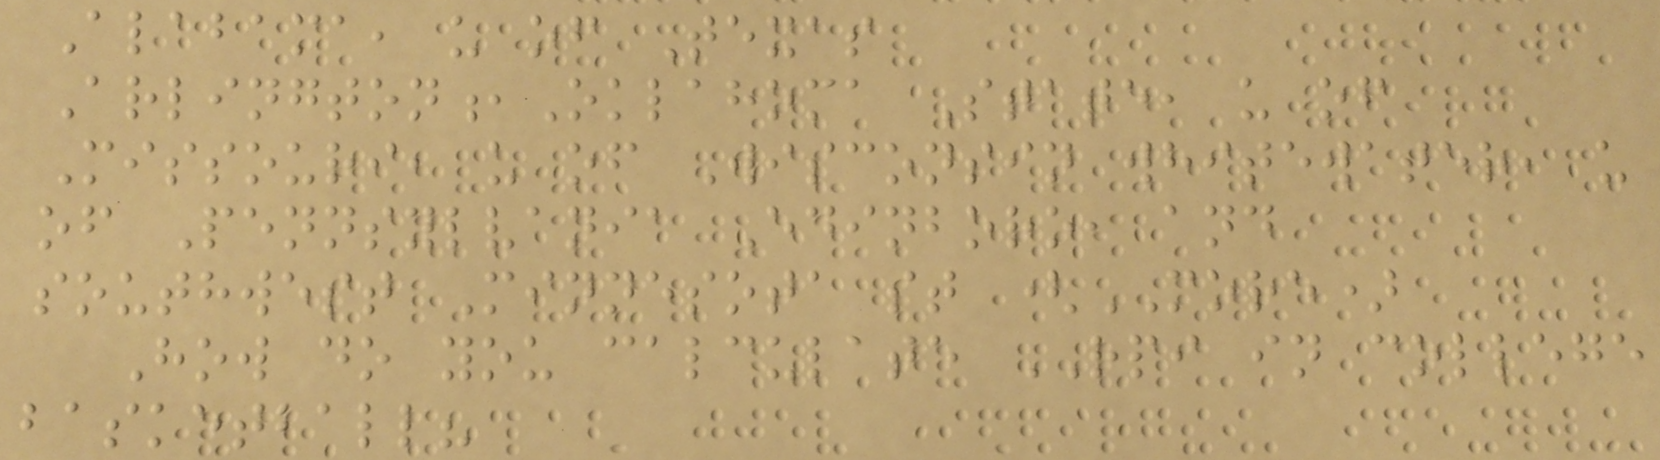Alabama, u of Texas
Arlington,Oklahoma State, u of
Missouri, u of Wisconsin whitewater, u
of Pennsylvania Edinboro, and
southwest Minnesota st (MORE)
How do you calculate RPI in college
basketball?
